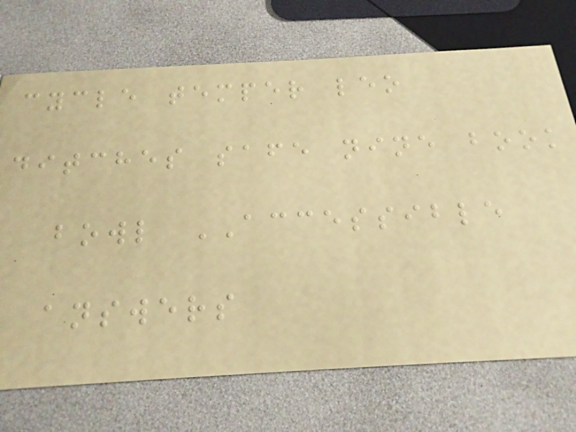cycle temper leo
ditches safe nine book
bowl ACCESSIBLE
answers
